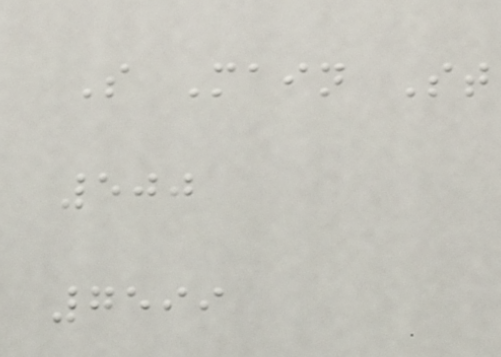S Main St
500
7599
